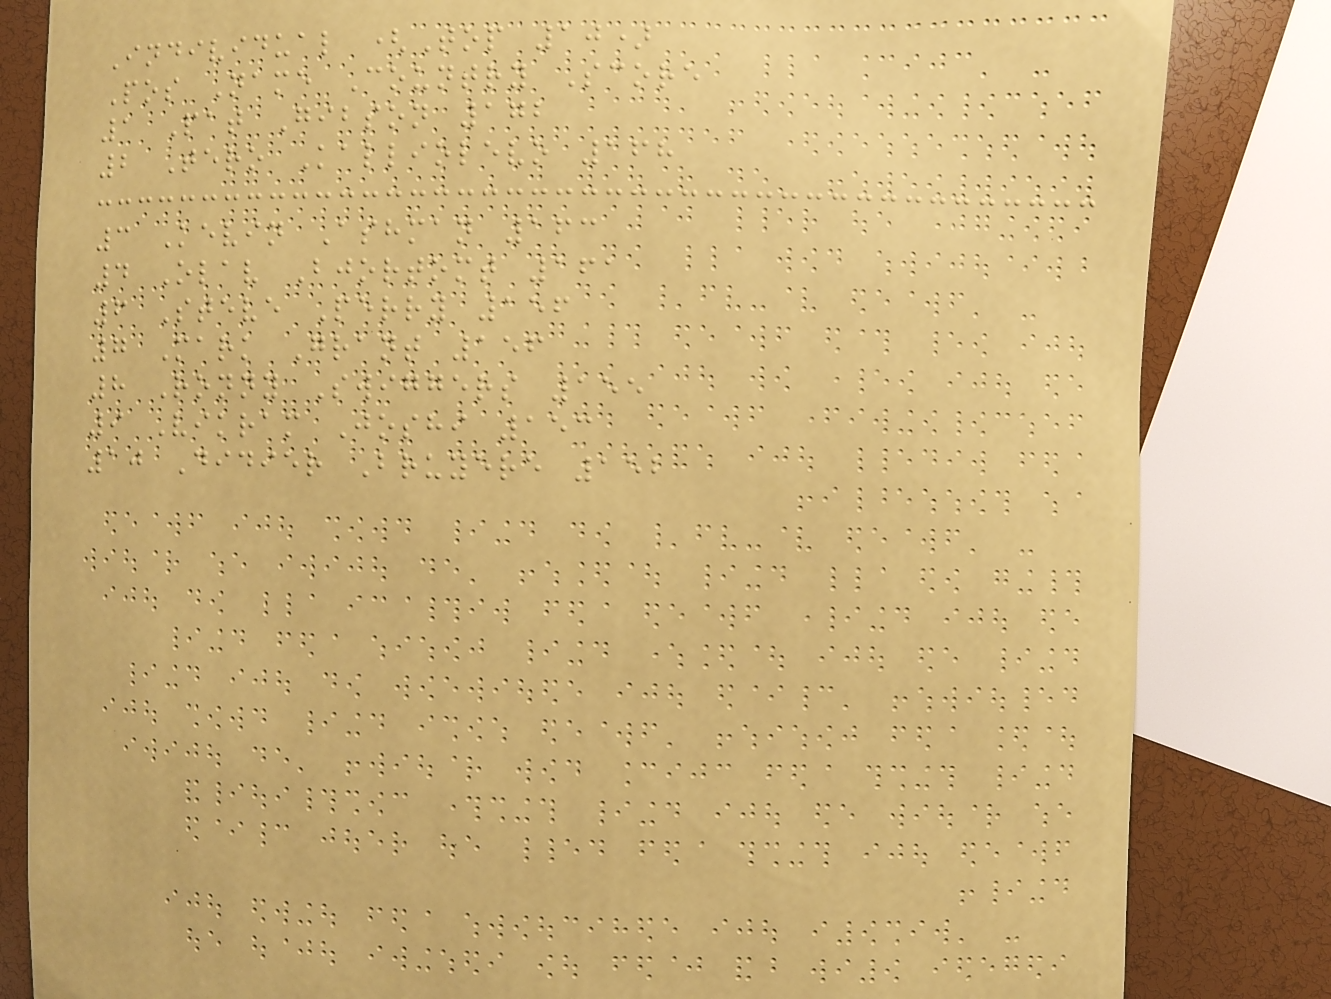Individual (Top 10)
Pos Name Country Score
1 Pat Gibson 172
2 Tero Kalliolevo 168
3 Kevin Ashman 163
4 Olav Bjortomt 161
6 Steve Perry 156
7 Mark Grant 156
8 Ronny Swiggers 155
9 Vikram Joshi 153
10 Didier Bruyere 152
